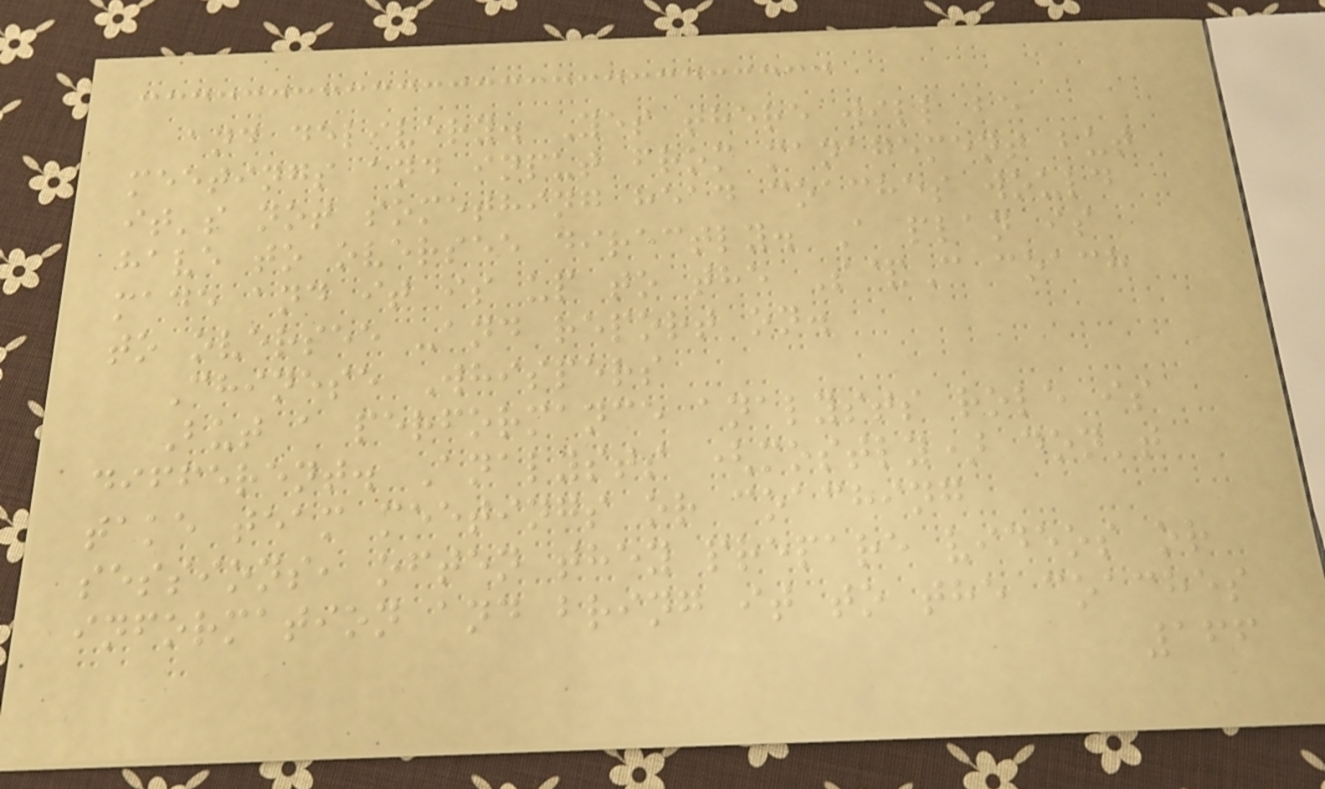and delivery. Yes there will be
meetings and input from management but
it's not something head coaches would
have to oversee directly. A plan is
made and it is up to the S&C coach
to oversee -and report on.
Chinese Whispers
But a performance analysts role is
different. Analysts (mostly) don't
take team meetings or coaching
sessions, often they prepare videos or
information and bring it to the coaches
166
